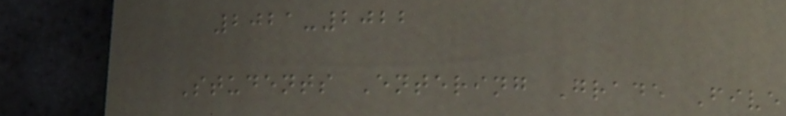2021-2022
Students Entering Grade Five
